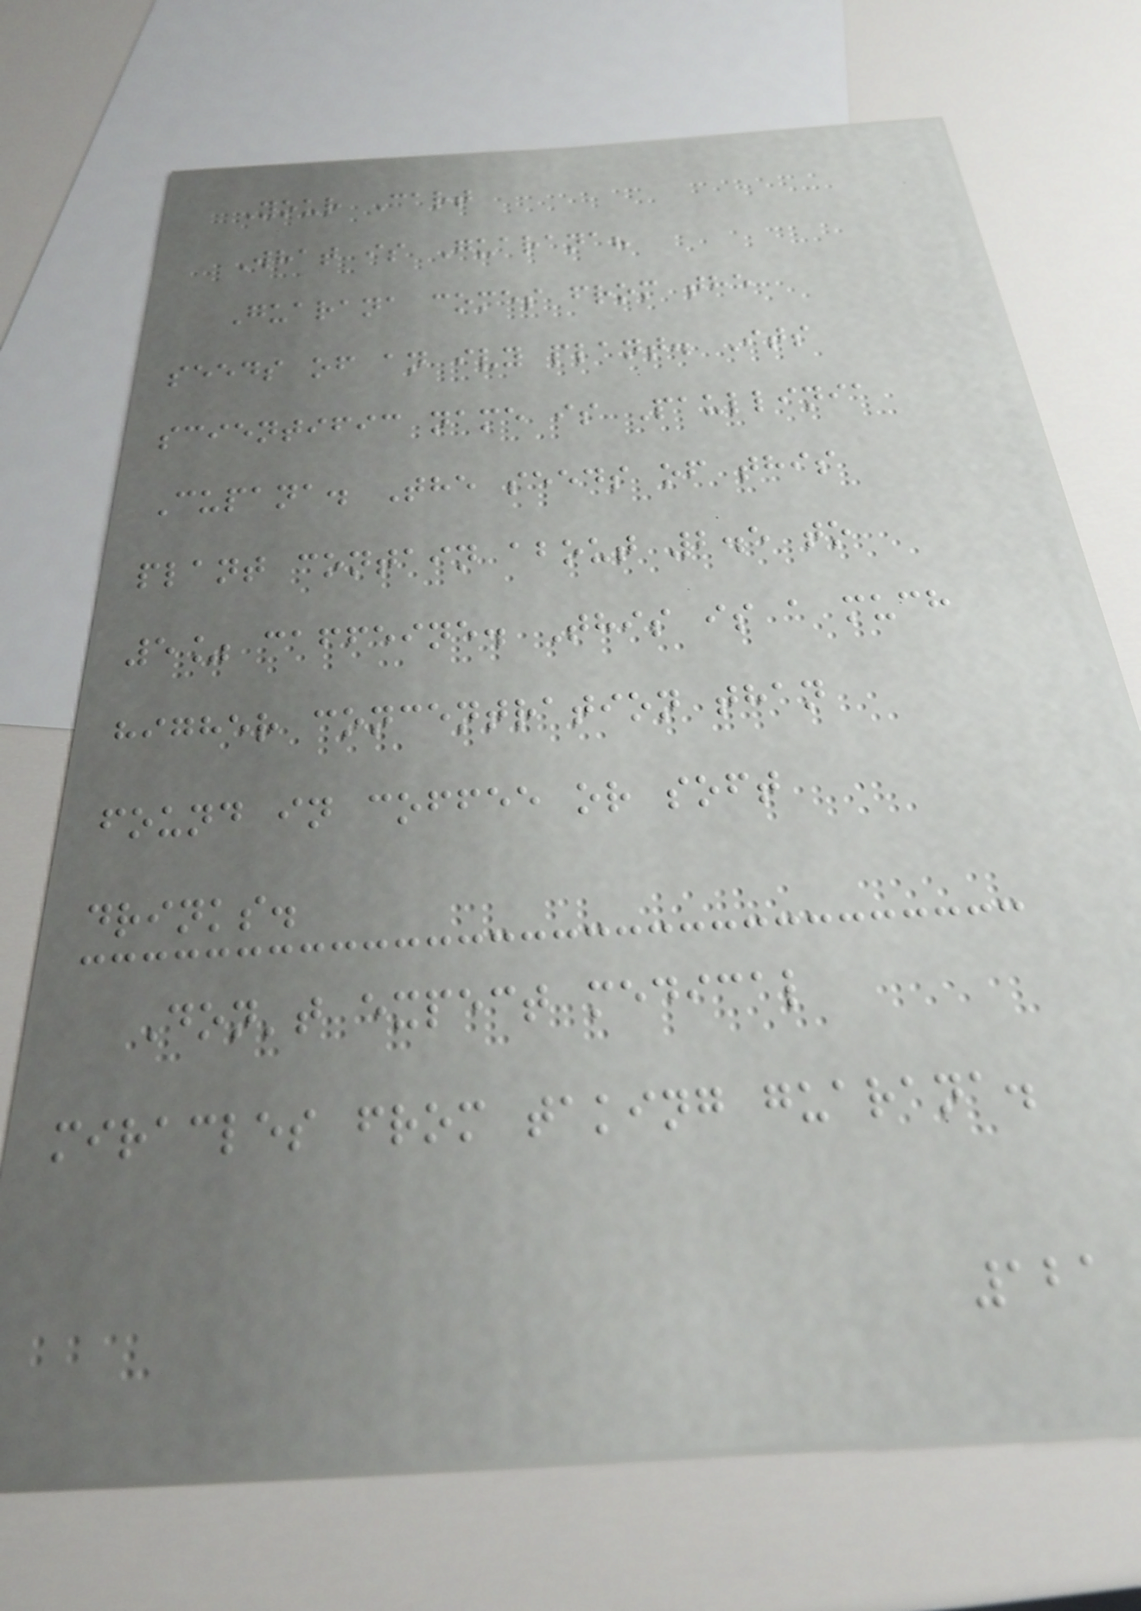Your Cart
What is Guarana?
Guarana comes from the
seeds of an ivy plant. Its
scientific name is Paullinia
Cupana. The seeds of this
plant contain about 2.5 to
5% caffeine. This is a much
higher concentration than
found in coffee or soft
drinks.
Don't expect medical
miracles from taking guarana.
121
